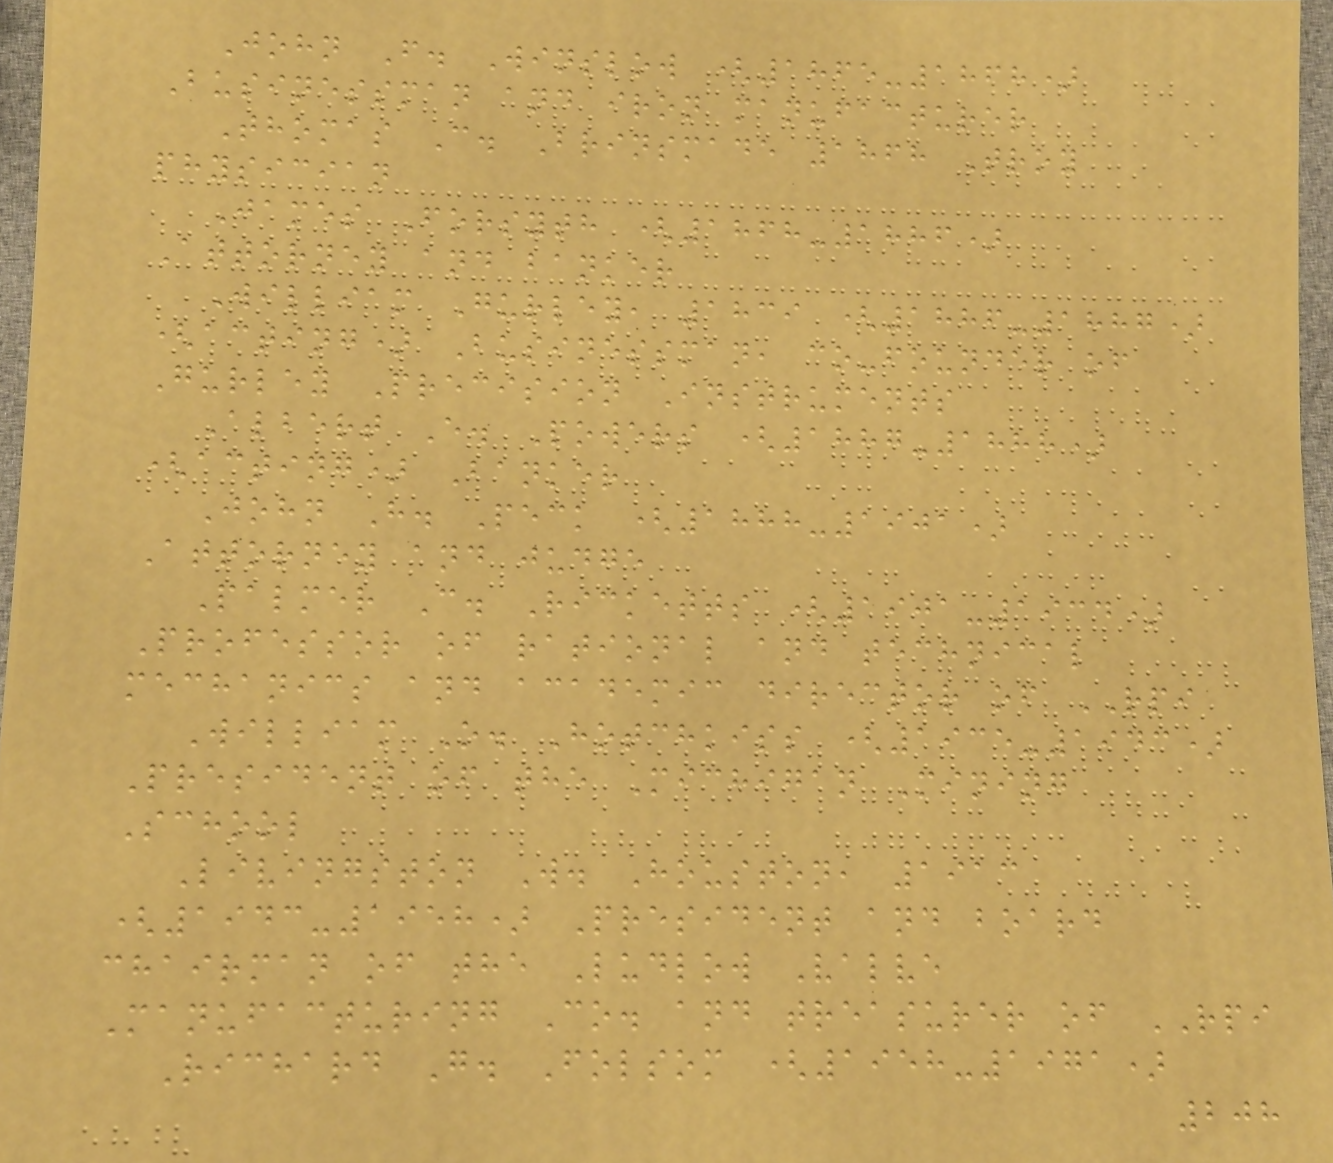John F. Winslow (1865-1868)
Businessman and iron manufacturer
Thomas C. Brinsmade 1868 Troy
physician
James Forsyth (1868-1886)
Attorney and banker
William Gurley, 1839 (1886-1887)
(acting) Businessman, co-founder of
Gurley Precision Instruments
Albert E. Powers (1887-1888)
(acting) Banker
John H. Peck (1888-1901)
Attorney and judge
Palmer C. Ricketts (1901-1934)
Professor of rational and technical
mechanics and academic director of RPI
William O. Hotchkiss (1935-1943)
President of the Michigan Mining
School
Livingston W. Houston, 1913
(1943-1958) President and board
chairman of the Ludlow Valve
Manufacturing Co. and treasurer of RPI
Richard G. Folsom (1958-1971)
208
